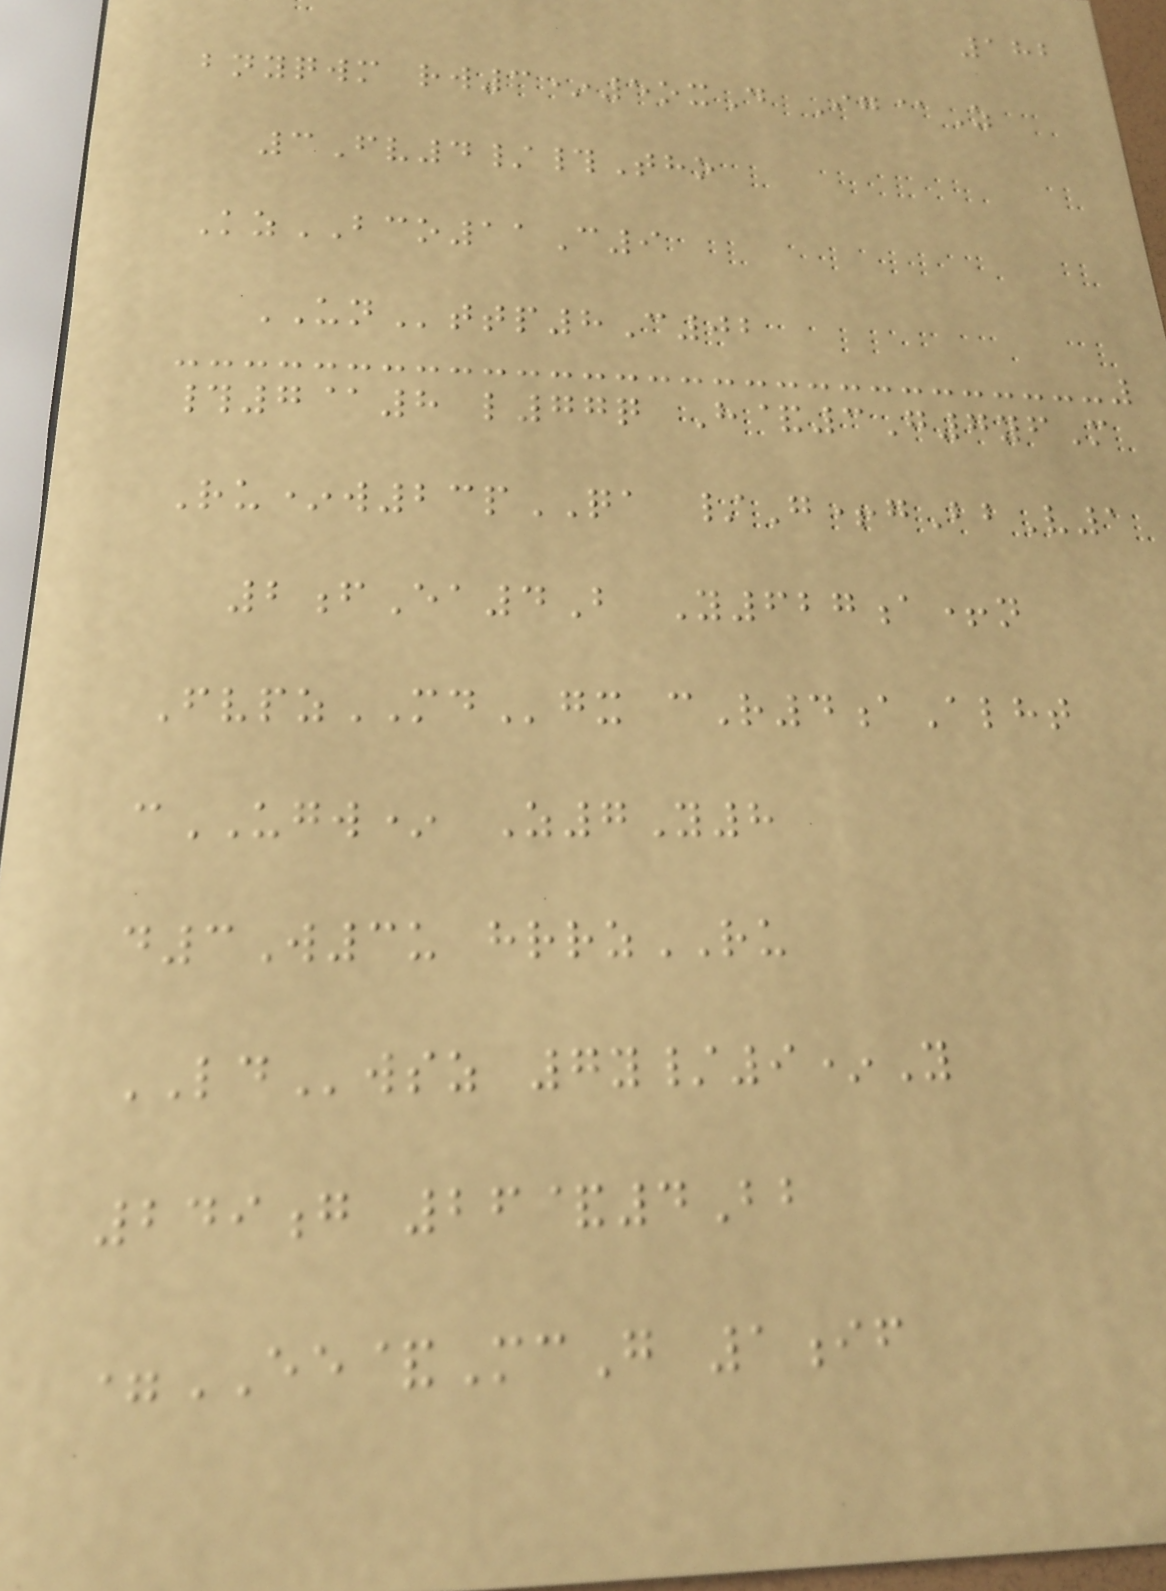182
bnyqwm rw3*5oxD Ig@Z
3Fv4/#Tho
KzBCO11C9
UNttp8C02
#7@8 l77q H&3G7yfM
Ru*w23pQA /G+gBbV1
2fEa4B Y627a+n
FvpzMDgx cR4aAlht
cUGW* Z7Y8
d3W3u hrrzRU
LDwsz 7y/9*Y
249g 26&4Bb
=EE&McG 1if
